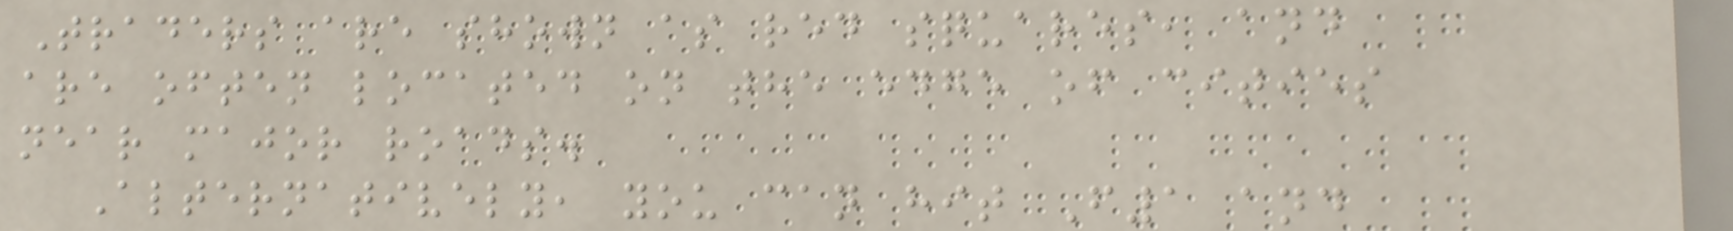Traders are shown as red squares, and
are often located on the edge of cities
near major roads.
Alternatively, you can hit F1 and
